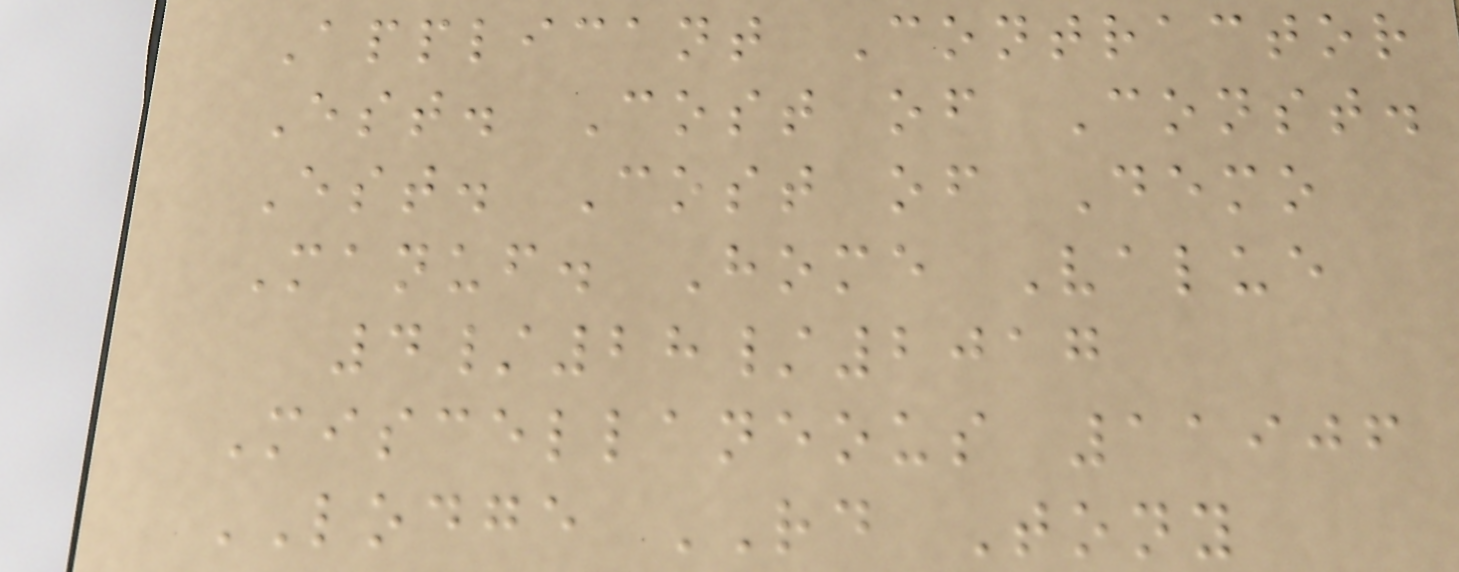Applicant Contractor
Est. Cost of Const.
Est. Cost of Demo
Manuf. Home Value
4/28/2017
Miscellaneous 11906
LODGE RD Tony
